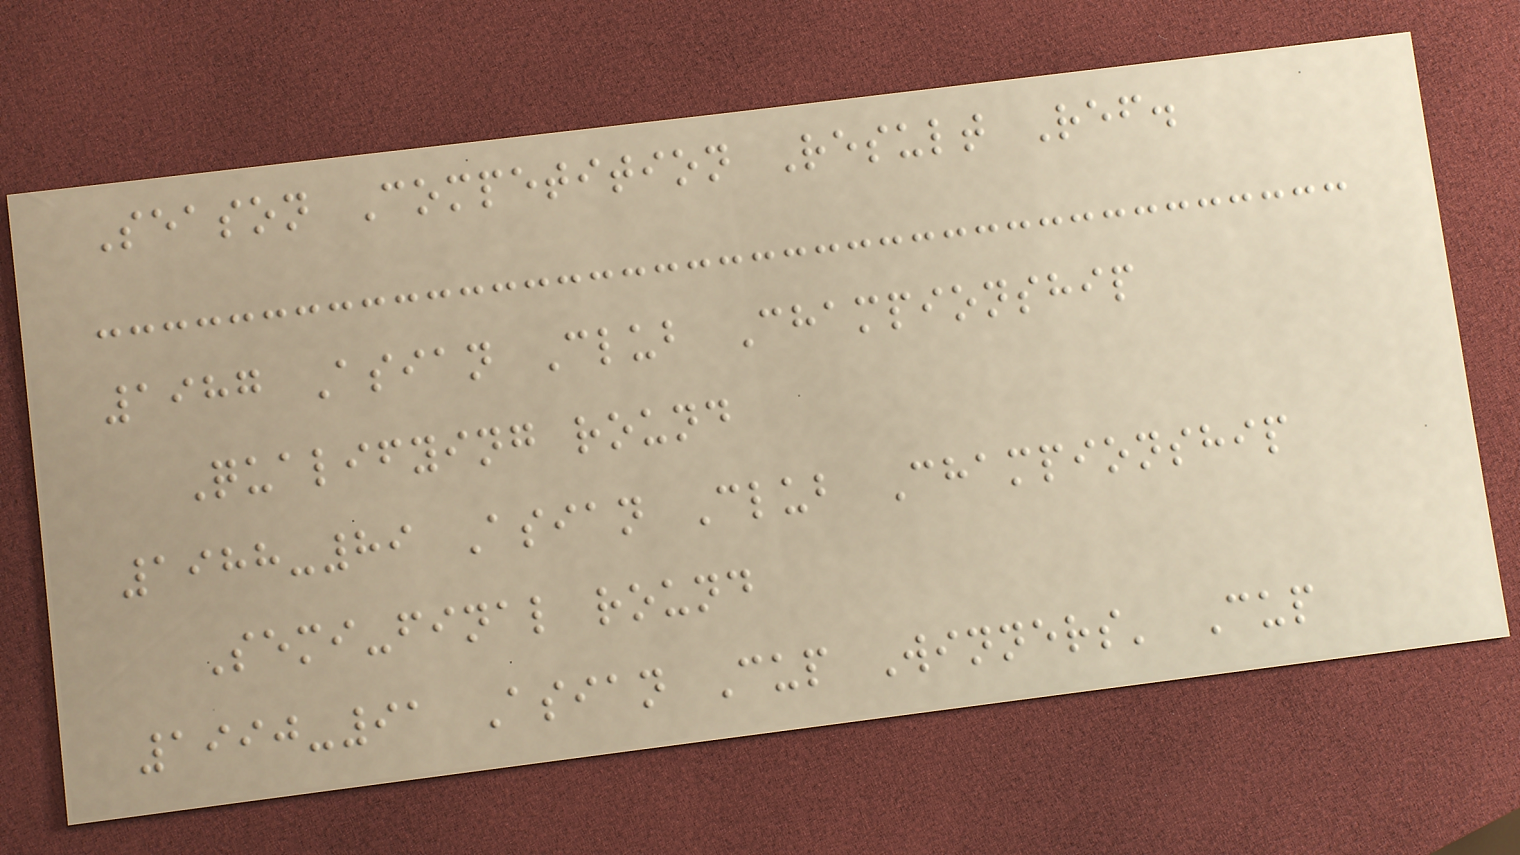Season Competition Result Ref.
1987 Asian Club Championship
Qualifying round
1988-89 Asian Club Championship
Semi-final round
1990-91 Asian Cup Winners' Cup
